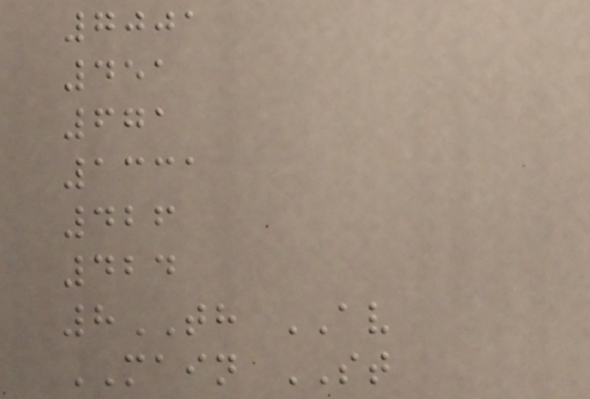7001
451
671
1331
426
424
8TH AV
MAIN ST
